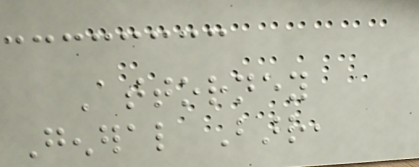Attorney
General Barr,
